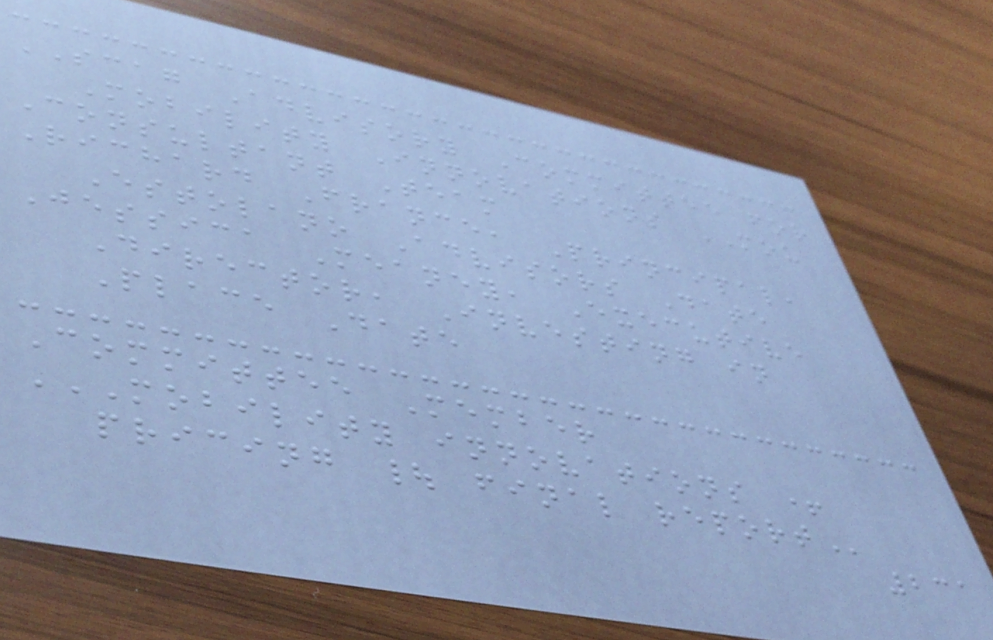SCAG Advisory Committee for
Mobility Innovations MOU
Consultant Team
Richard France, Principal,
Estolano Advisors Date
Jessica Meaney, Executive
Director, Investing in
Place Date
Committee Member
MOBILITY INNOVATIONS +
PRICING | FINAL REPORT
231
